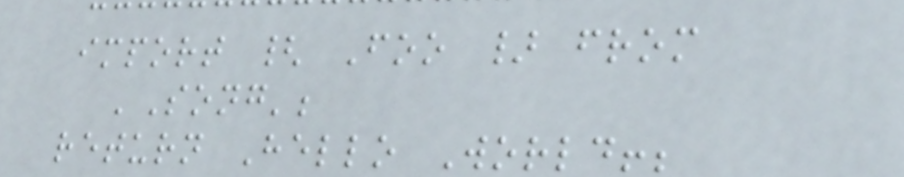import { Foo } from
'Song';
return Hello World!;
